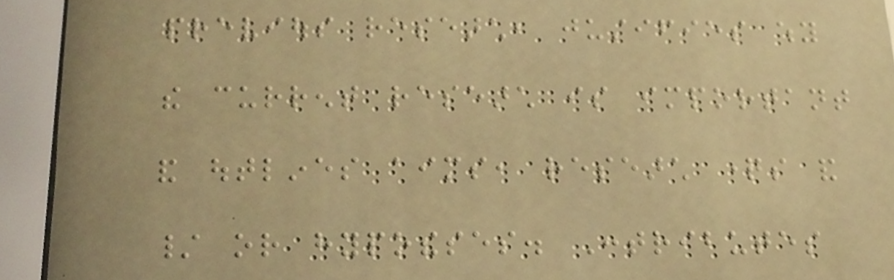previous research, justifies why
the current research is important
and outlines aims, research questions and
/ or hypotheses. Contributes
